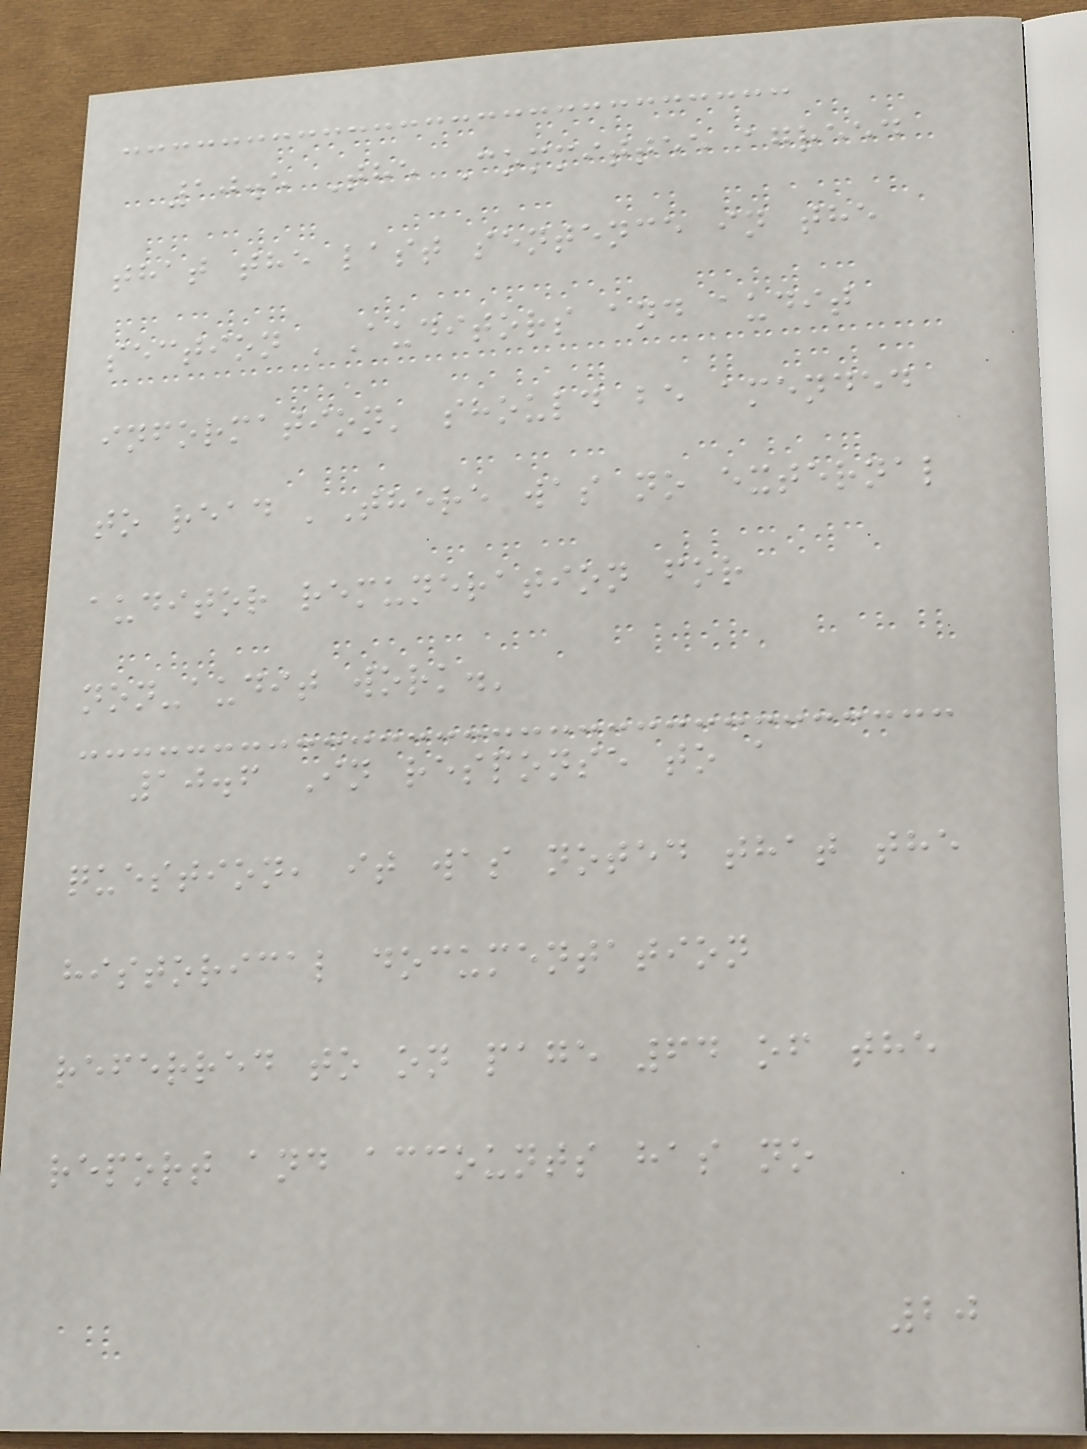10.5 The Committee agreed
that the last sentence in the
section 'Auditors and audit
information' should be amended
to read 'There was no external
auditor remuneration for
non-audit work.'
10.6 In response to a
question, it was noted that the
historical documentation
referred to on page 64 of the
report and accounts has no
20
